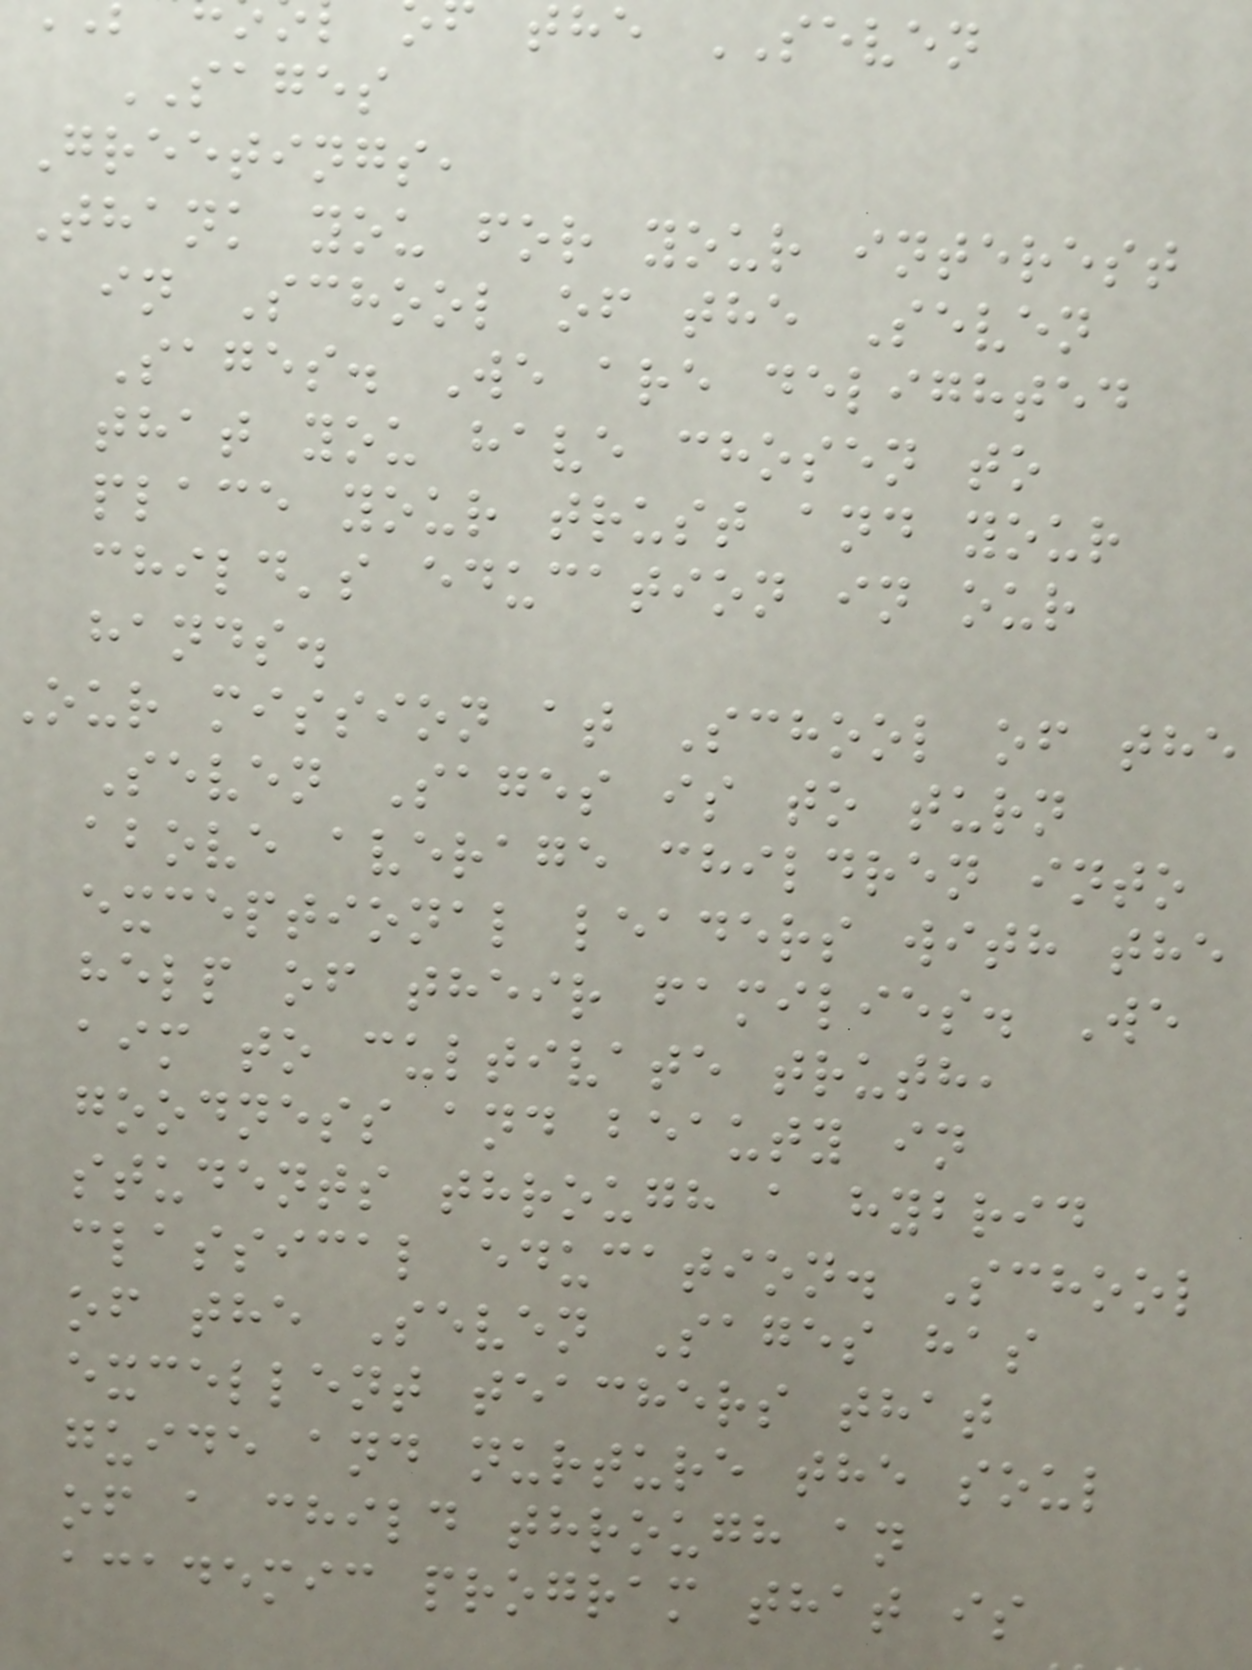the SEVEN
SAGES
Greetings,
Thank you for your interest
in School of the Seven
Sages. We are delighted
that you have chosen to
place your trust and your
child's education in our
hands.
Our mission at School of the
Seven Sages is to turn
above average children into
exceptional leaders with the
help of their families. We
aim to cultivate truth,
goodness and beauty in
students through a hybrid
classical education. School
of the Seven Sages has
excellent teachers that
guide and nurture the soul
of a child through an
academic program that is
